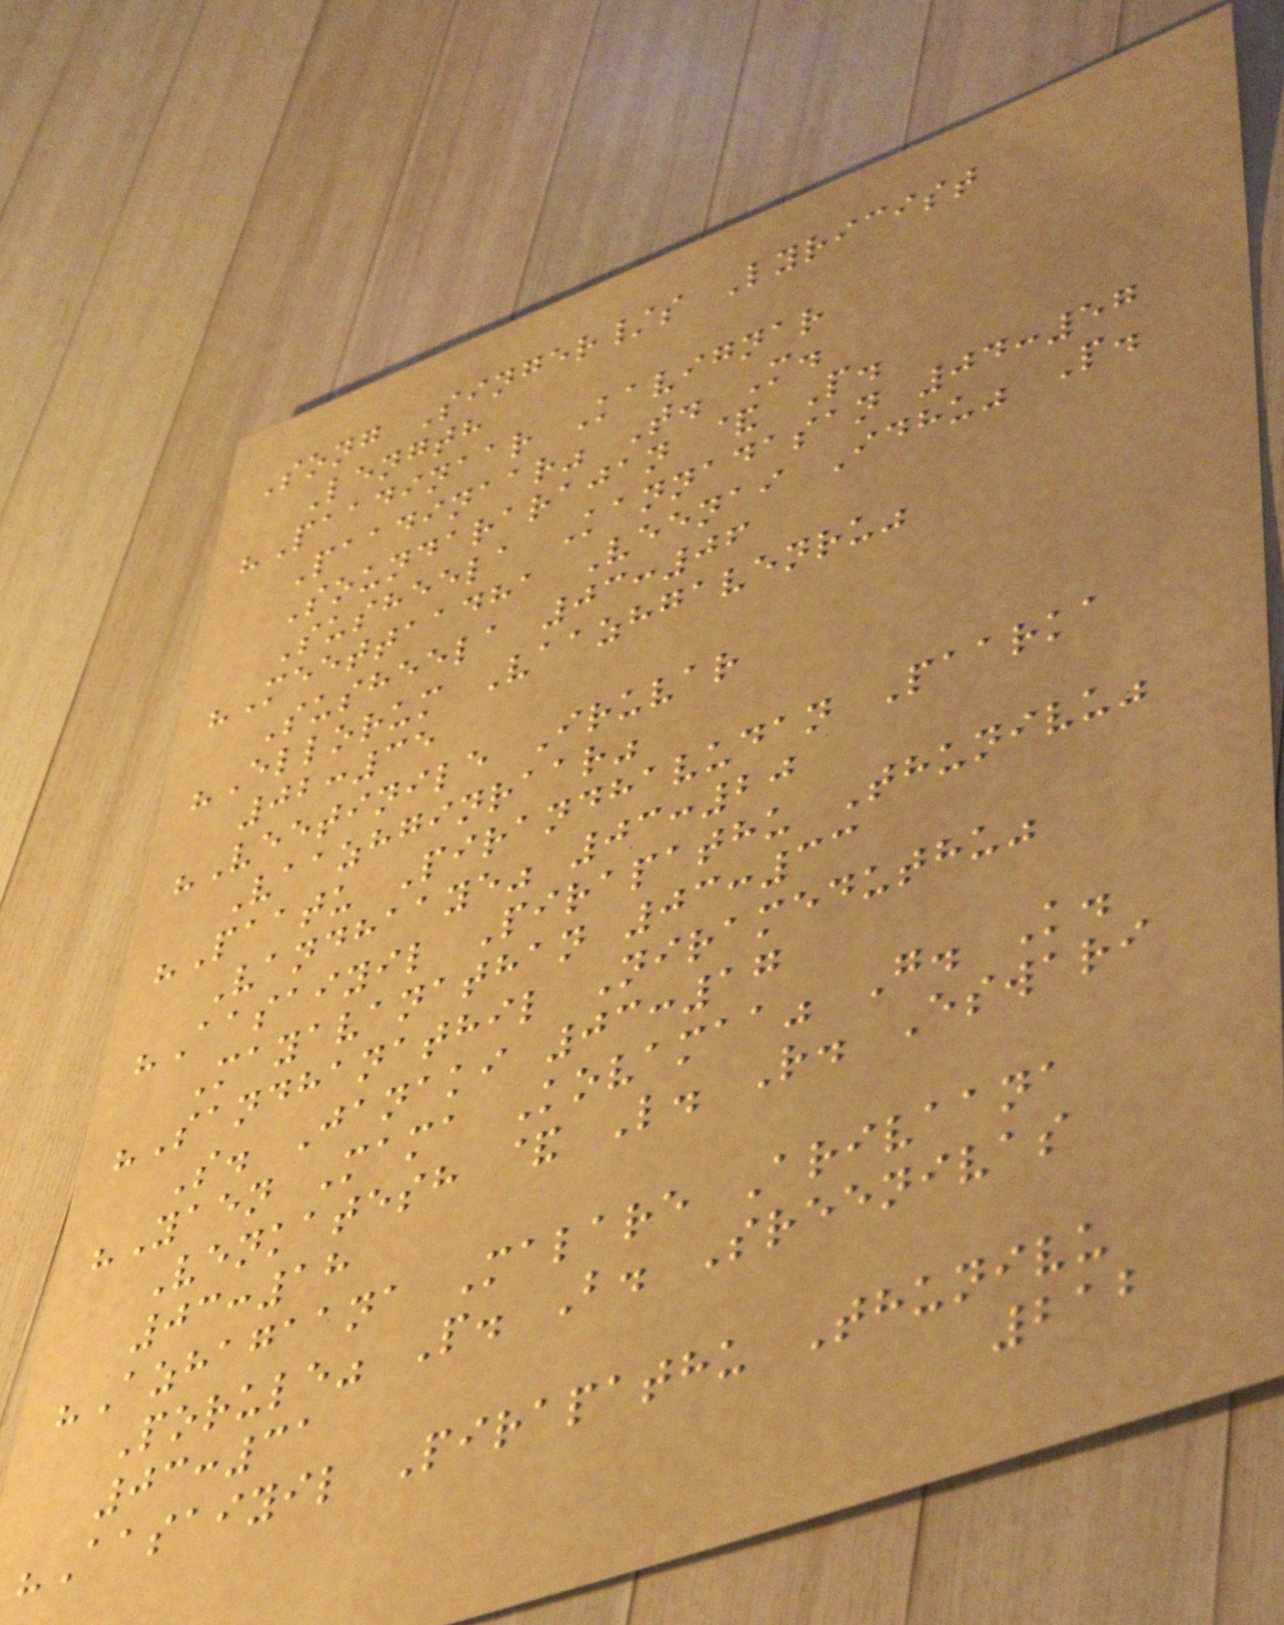Song Singer/s Lyricist
Length
"Paadinaar Kavignar
Paadinaar" T. M.
Soundararajan & P.
Susheela Kannadasan 04:57
"Meettaadha Veenai Idhu" P.
Susheela 03:06
"Ellorum Vaazhgavenru"
02:35
"Veetinile Iruvar
Vaazhginraar"
"Paatu Pirandhavudan Paarka
Vandhaaye" 03:20
"Aasaiyil Pirapathu Thunivu"
Mayavanathan 03:33
"Sandhanathil Nirameduthu"
S. Janaki 03:17
"Yaen Mama Kovamaa" G. K.
Venkatesh & L. R. Eswari
03:18
"Azhagaana Malare Arivaana
Porule" P. B. Sreenivas
03:31
"Aasaiyil Pirapathu Thunivu
212
